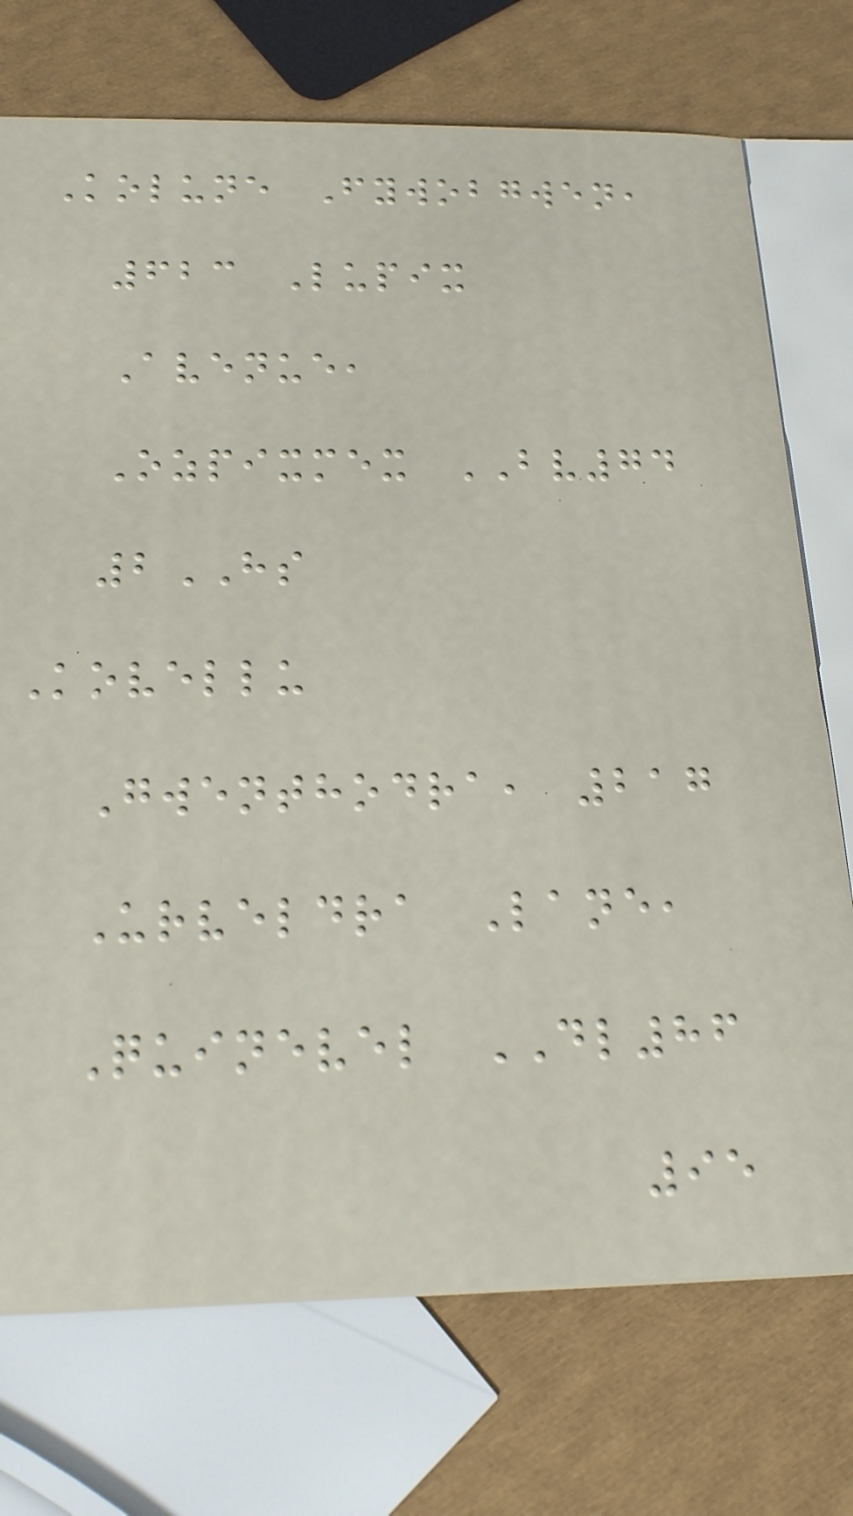Kolune Fywobgwen,
623 Lupix
Avenue,
Ozpixmex BV74
2HS
Kovellu
Gwenthodra, 217
Urveldra Lane,
Quinevel DL86
95
